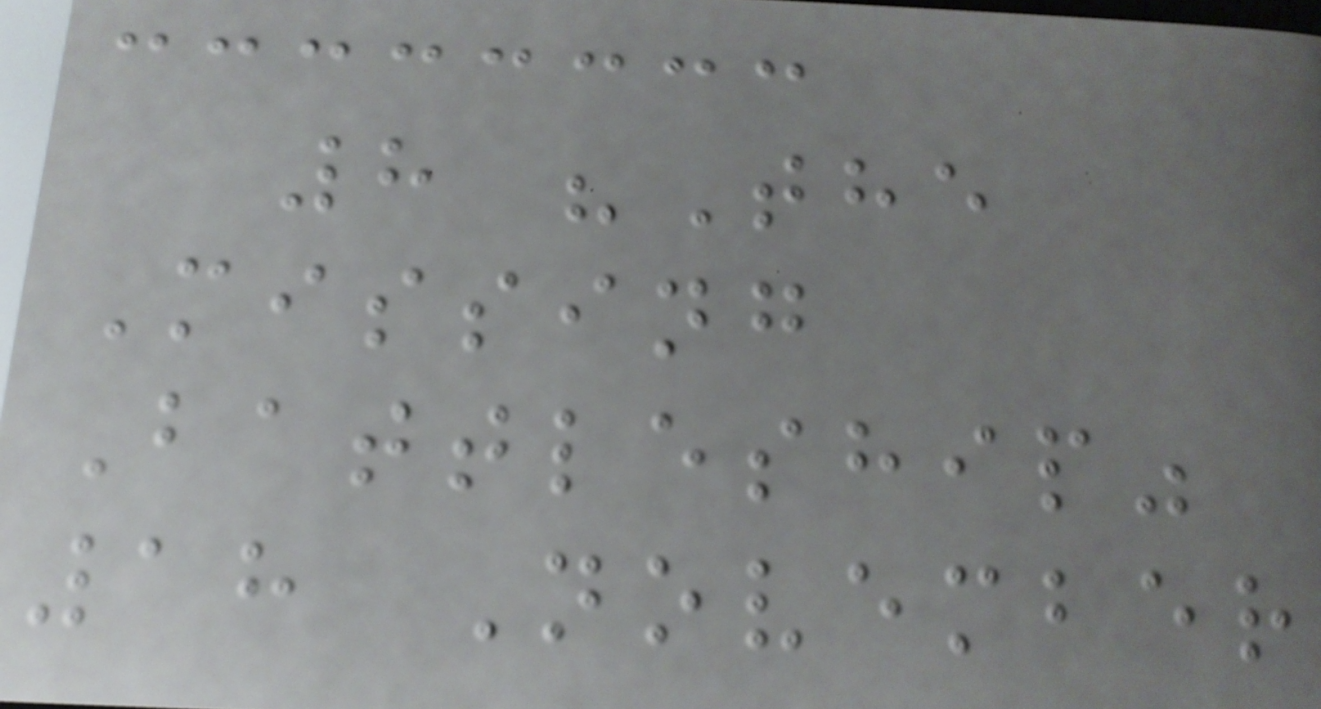8 "The
Missing
Battleship"
18 November
